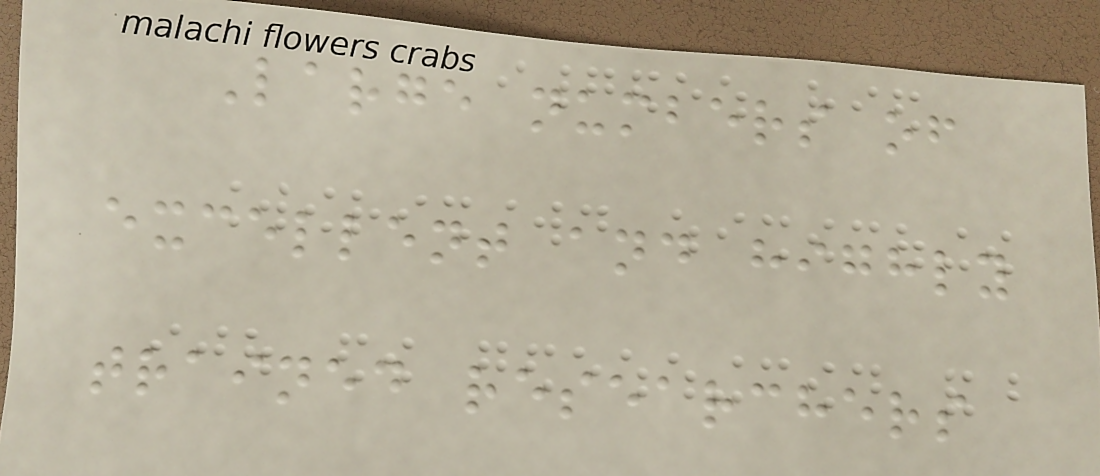Large numbers of
excellent and highly
trained researchers
